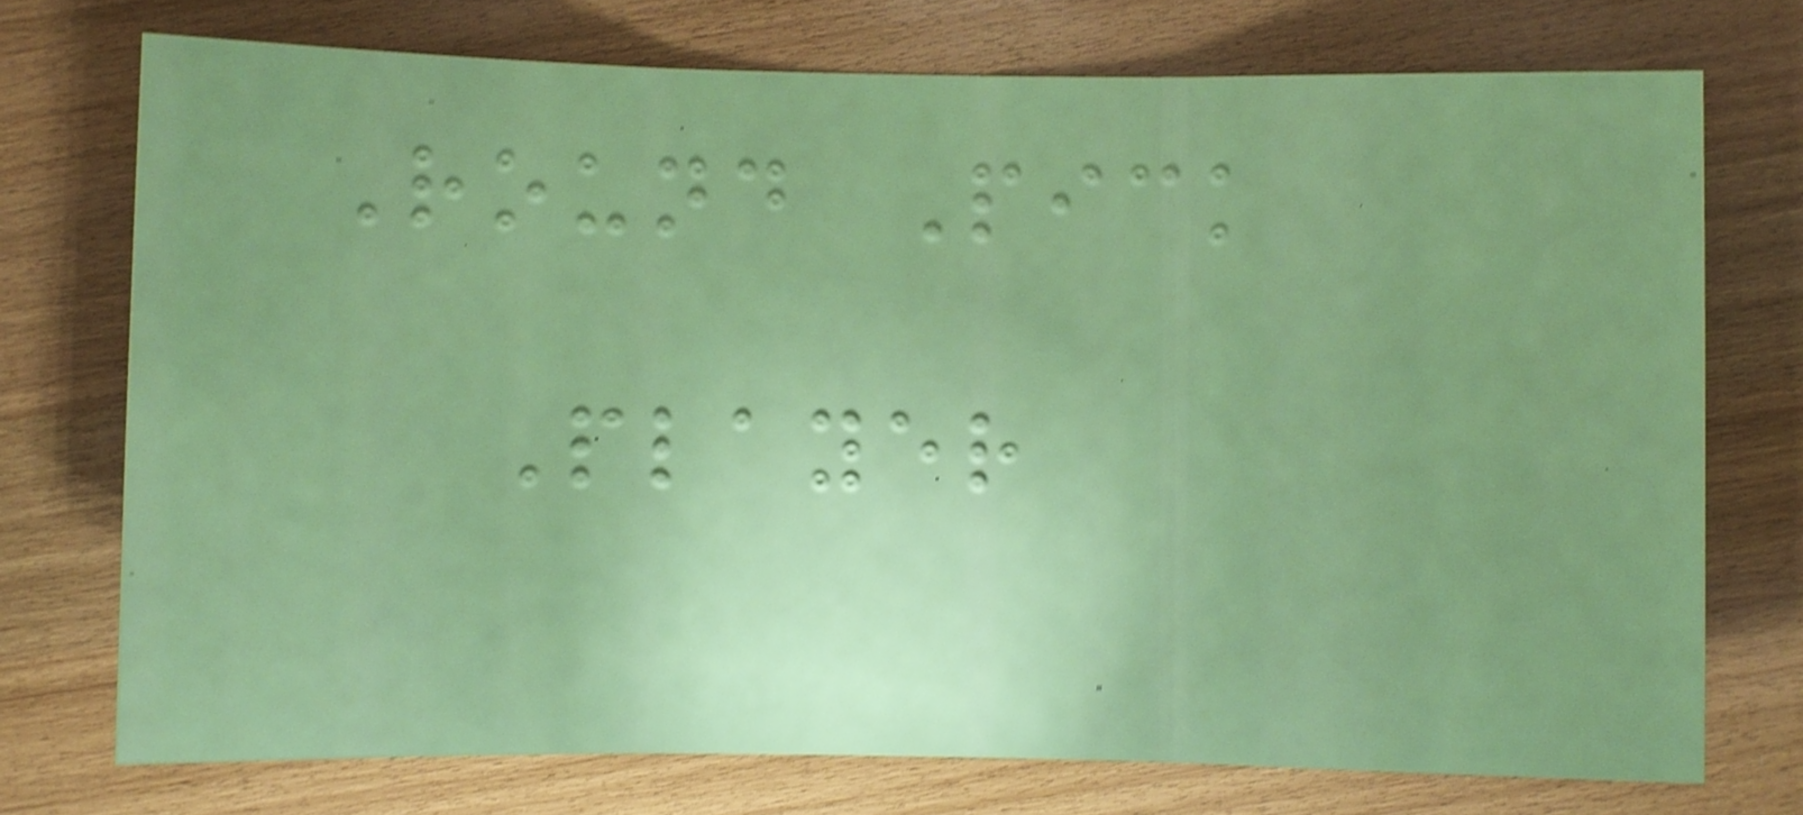Round Pick
Player
